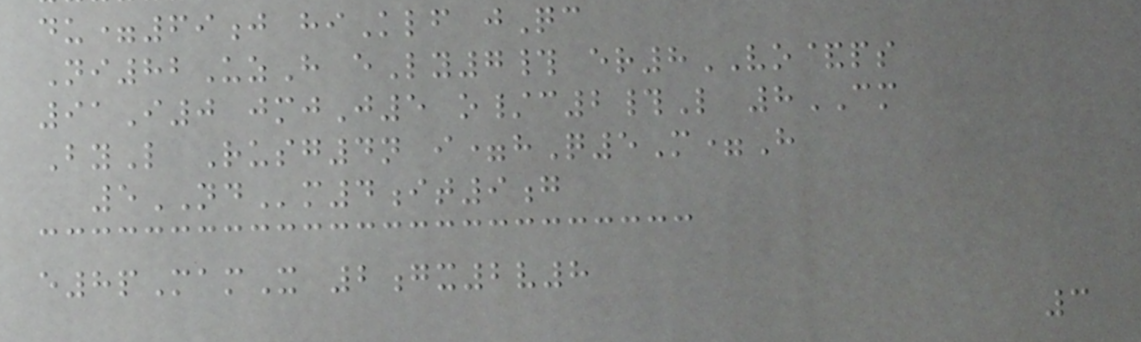du=69j hiKlf jQc
Ni82UzH eLy7# er8VO&ps
91I0 jmjJ5 o/c2#L 8CM
ByL Rusg4n i=hQ5M=H
5NDm4it9g
e8pMamX 2gx2v8
3
